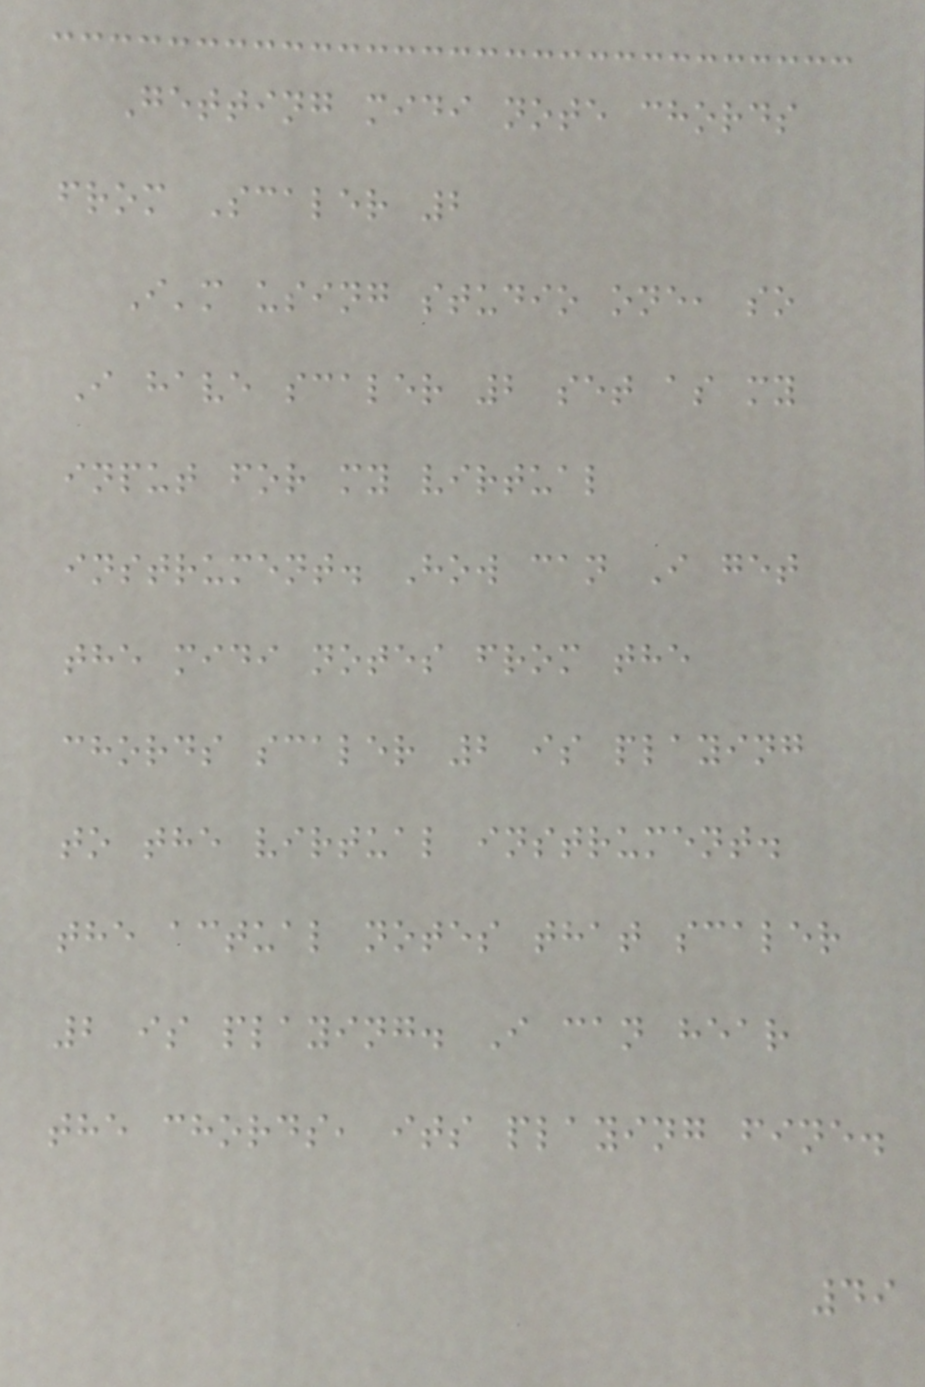Getting midi note chords
from Scaler 2
I'm using studio one, so
I have scaler 2 set as my
input for my virtual
instrument. How can I get
the midi notes from the
chords scaler 2 is playing
to the virtual instrument.
the actual notes that scaler
2 is playing. I can hear
the chords, its playing fine.
49
